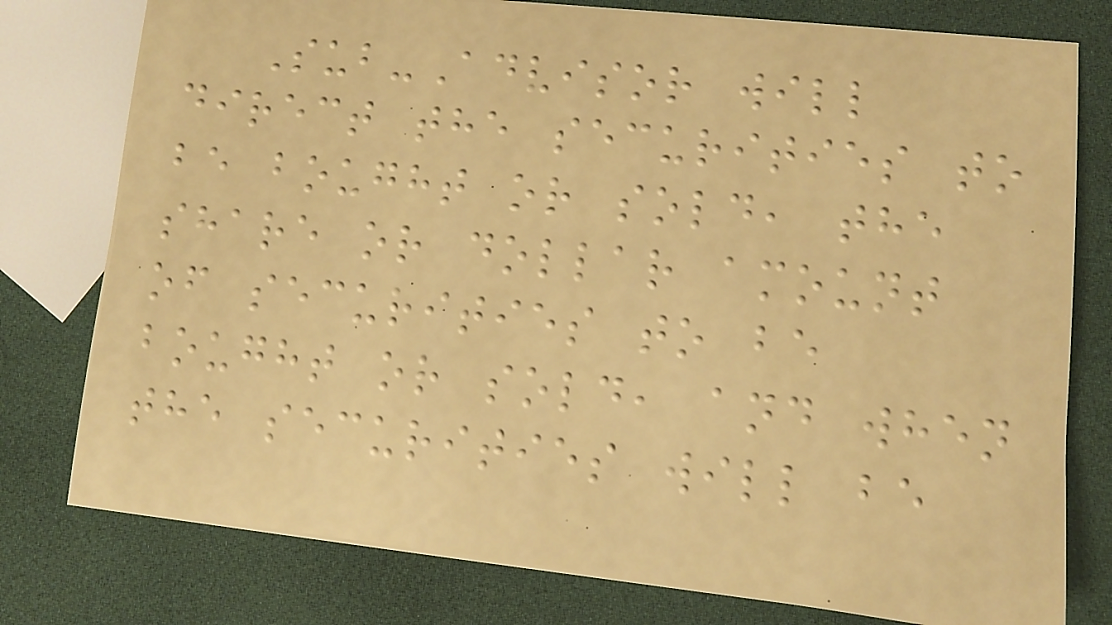Sub-Advisor will
direct the securities to
be bought or sold, the
share or dollar amount
of securities to be
bought or sold, and when
the securities will be
